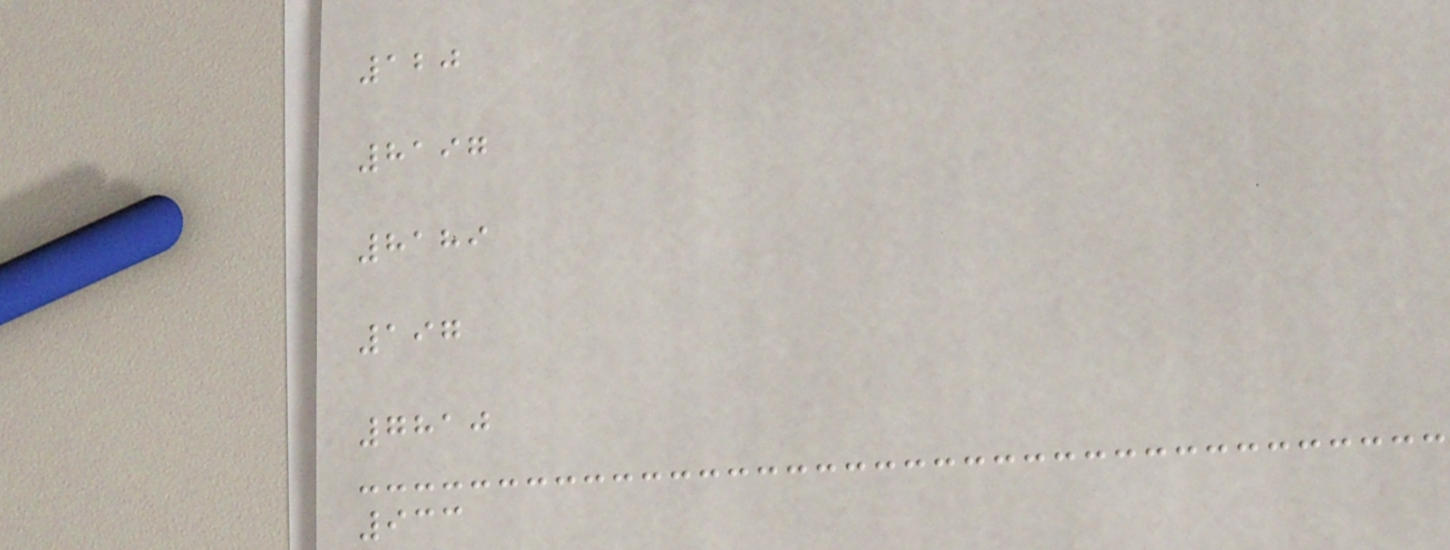120
8197
8189
197
7810
933
